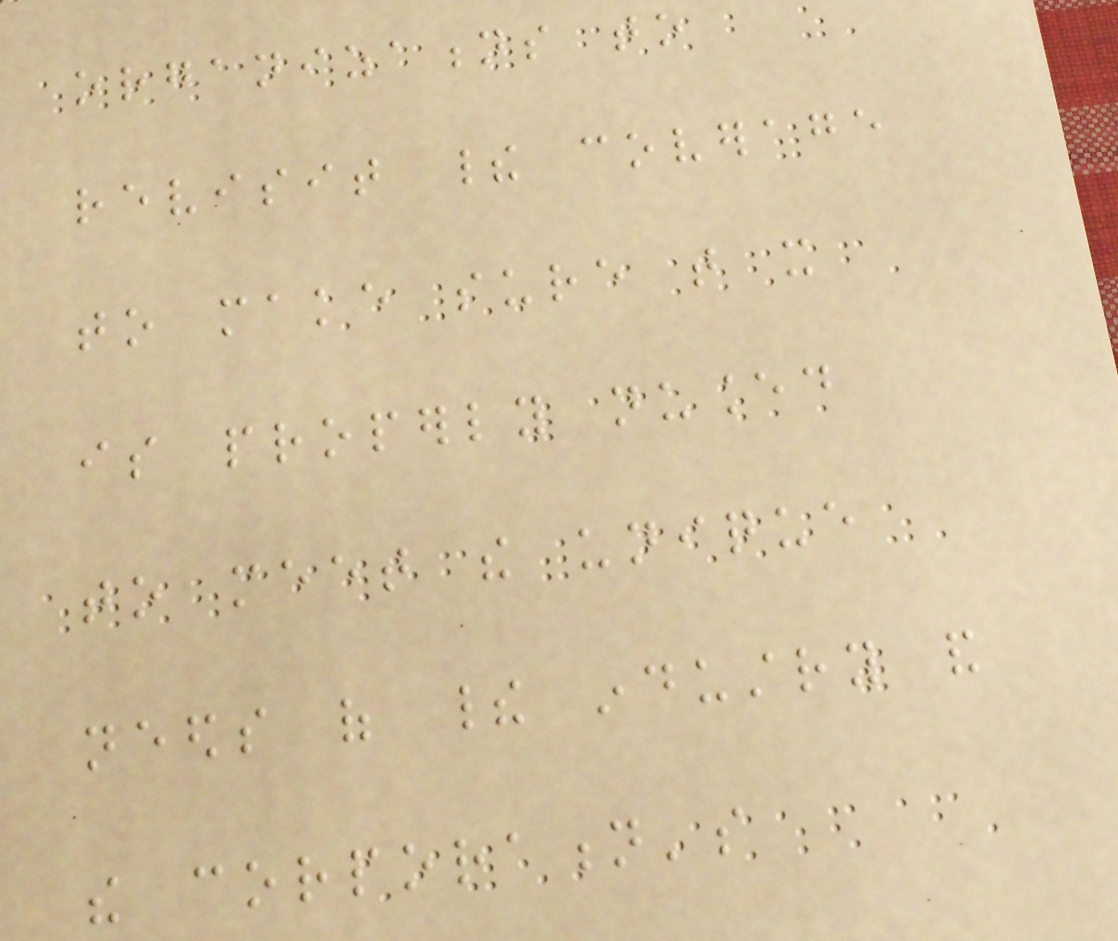organizations to
revisit their coverage
to make sure that it
is properly nuanced
to meet the unique
needs of their industry and
the corporation's
